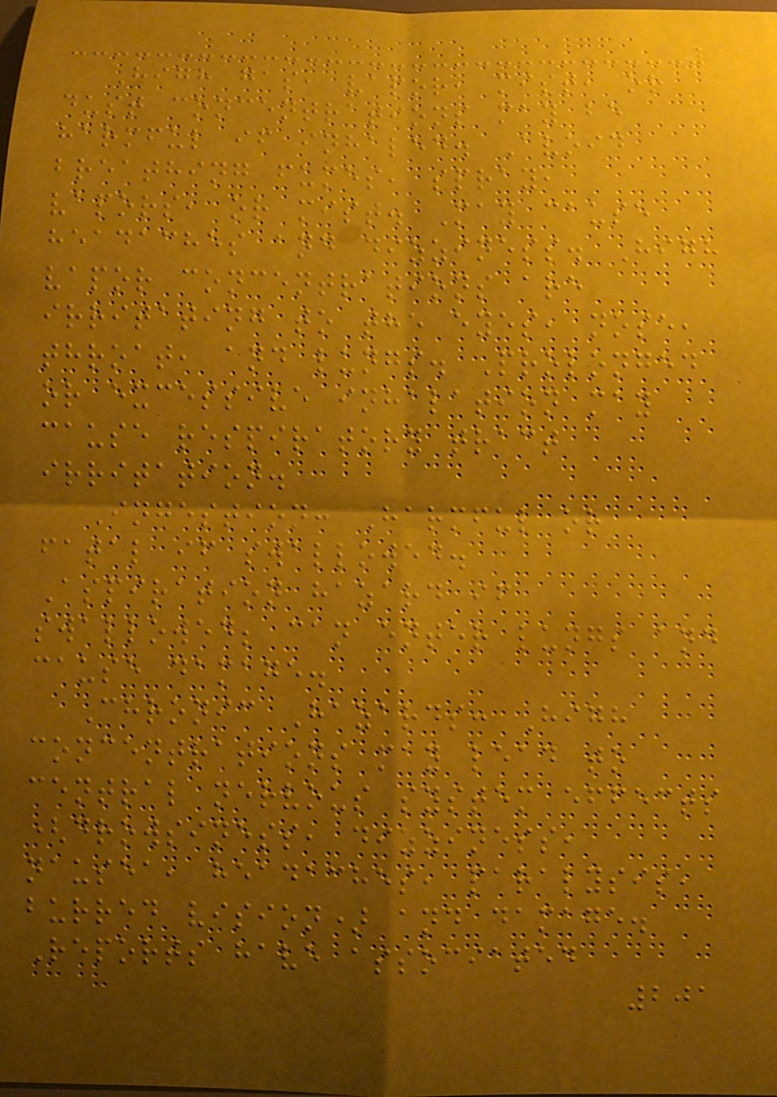High gas, vapor, mist, or
dust concentrations may be
harmful if inhaled. Avoid
breathing fumes, spray,
vapors, or mist. May cause
headaches and dizziness. High
vapor concentrations are
irritating to the eyes, nose,
throat, and lungs. Prolonged
or excessive inhalation may
cause respiratory tract
irritation.
Ingestion: Harmful or
fatal if swallowed.
Aspiration hazard if
swallowed; can enter lungs and
cause damage.
Chronic Hazards: High
concentrations may lead to
central nervous system effects
(drowsiness, dizziness,
nausea, headaches, paralysis,
burred vision) and damage.
Reports have associated
201
